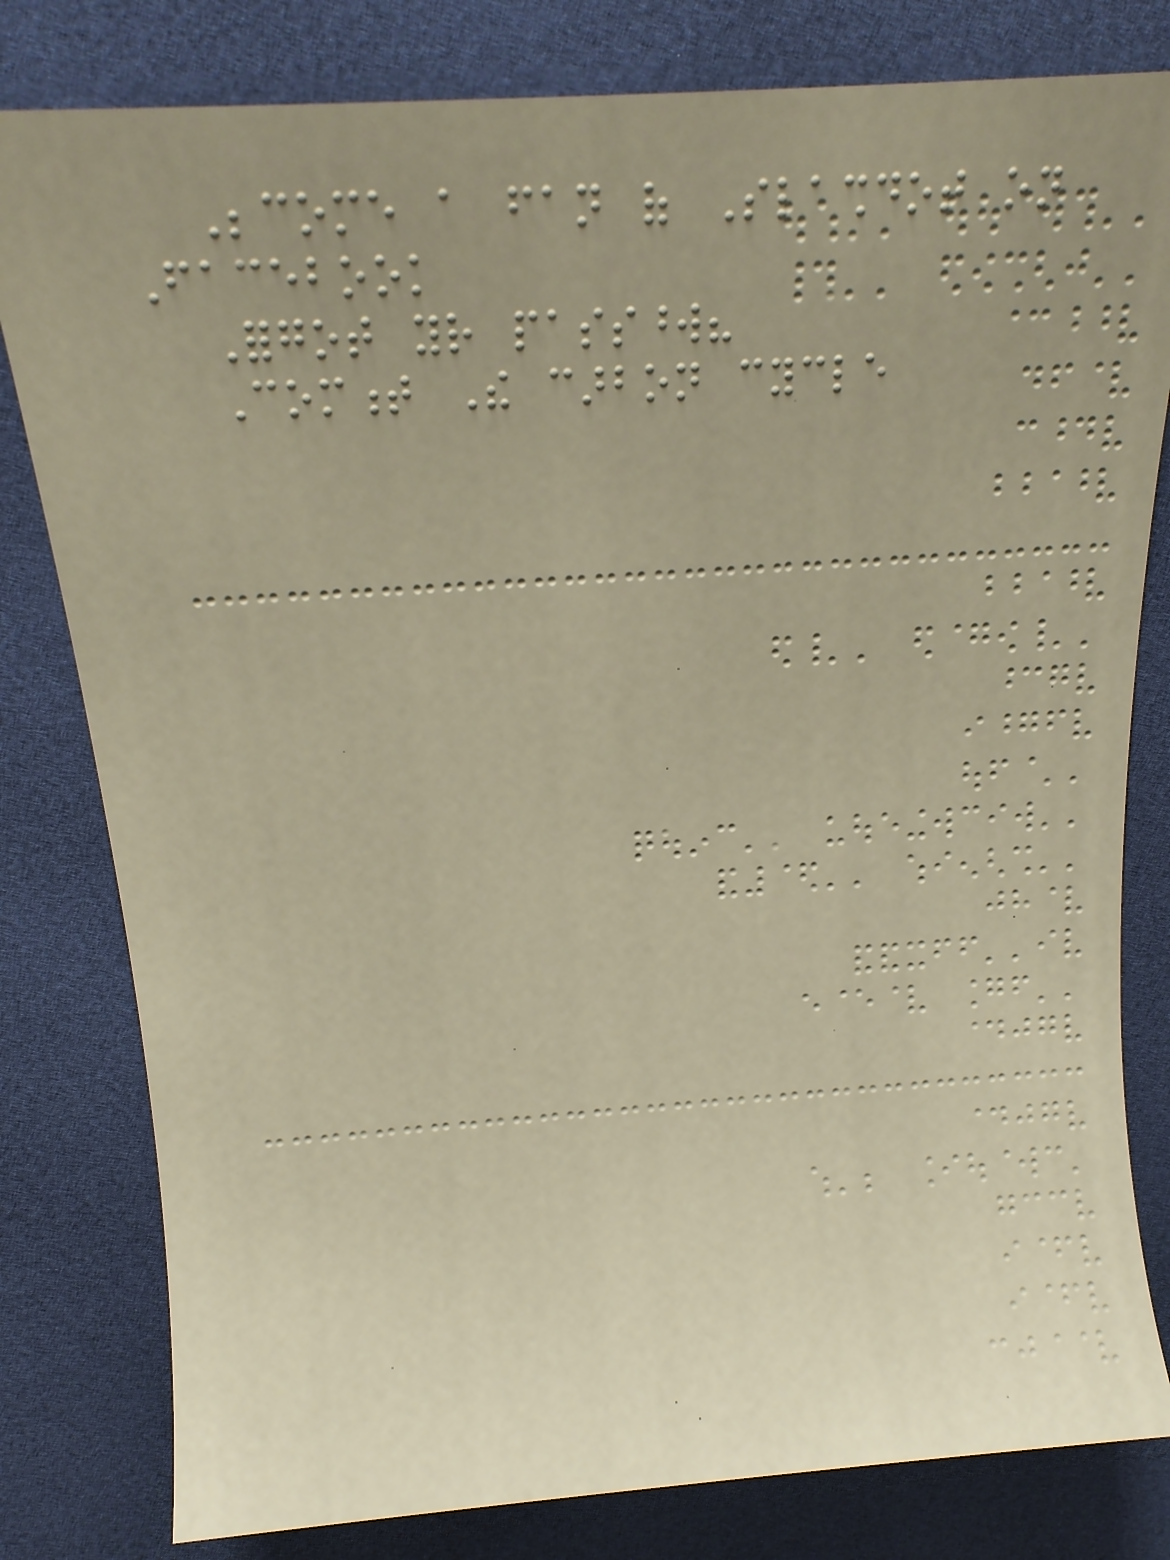Become a fan of Slashdot on
Facebook
Forgot your password?
Comment The carbon cycle
